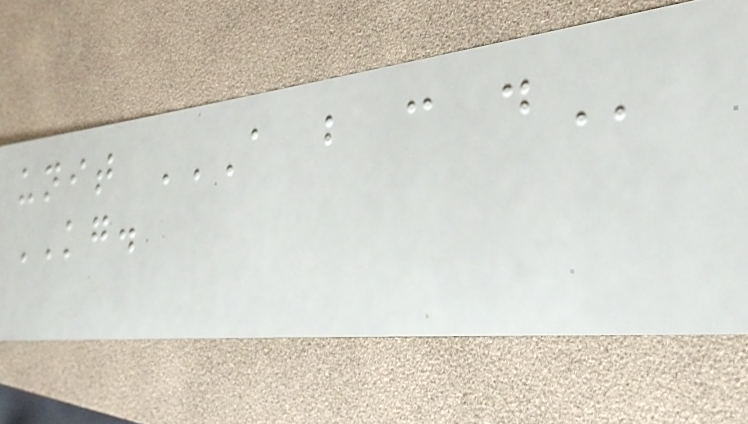unit A B C D
KG.
